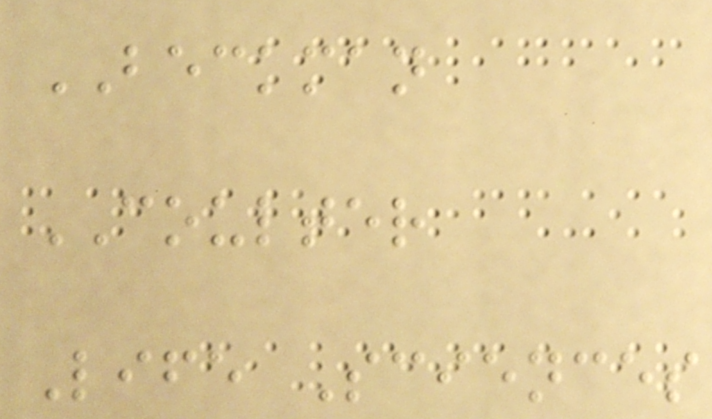BECKMAN
COULTER
Life Sciences
